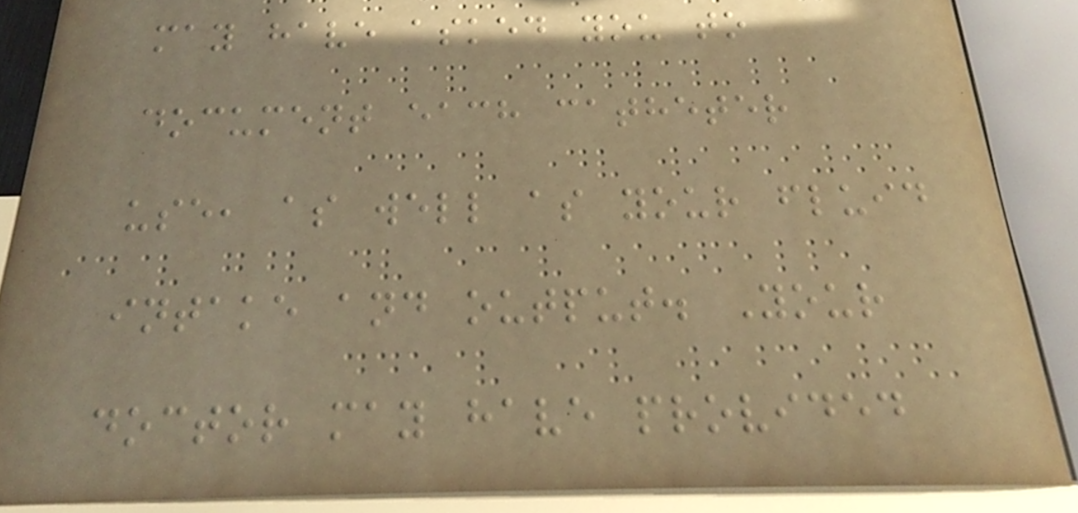may have asked you to
document each catheter
use, as well as your fluid
intake and output. Your
doctor may have provided
